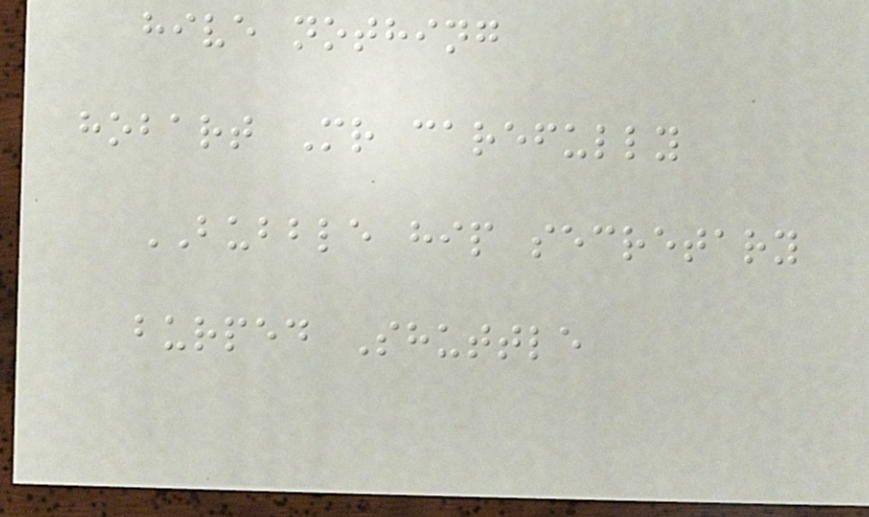hive nothing
hobart Mr carefully
BUBBLE hip secretary
burped Shuttle
